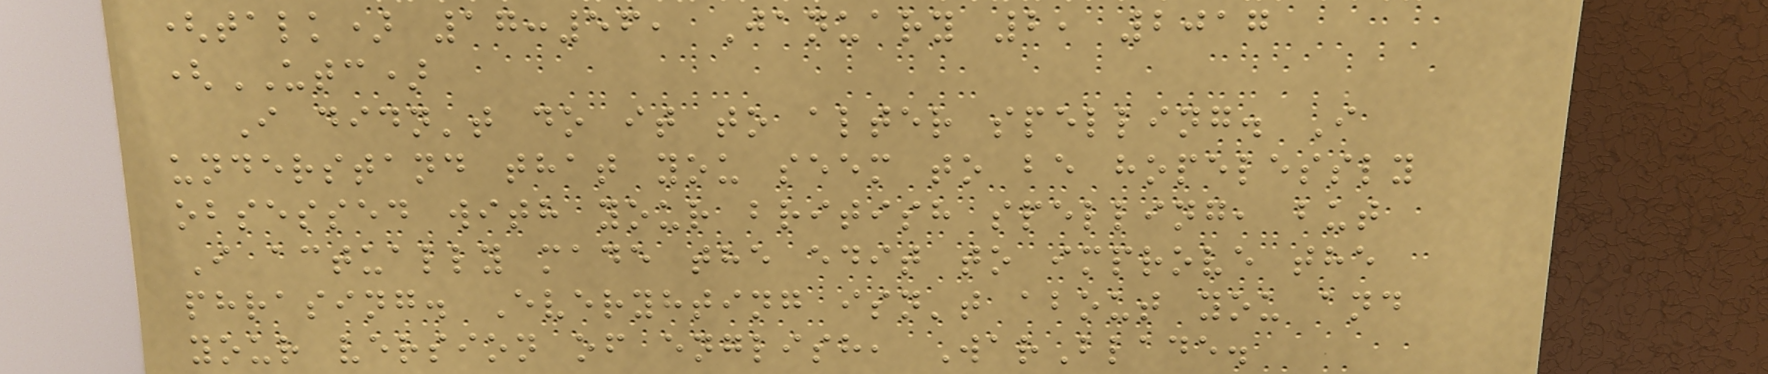(talk) 17:56, January 2, 2017
(UTC)
I didn't do it to alter spelling. I
understand that you seem to be hopelessly
obsessed with your british spelling, but
I actually made the edit to improve the
phrasing. Everyhting isn't about you and
your version of english, WarBlade.
